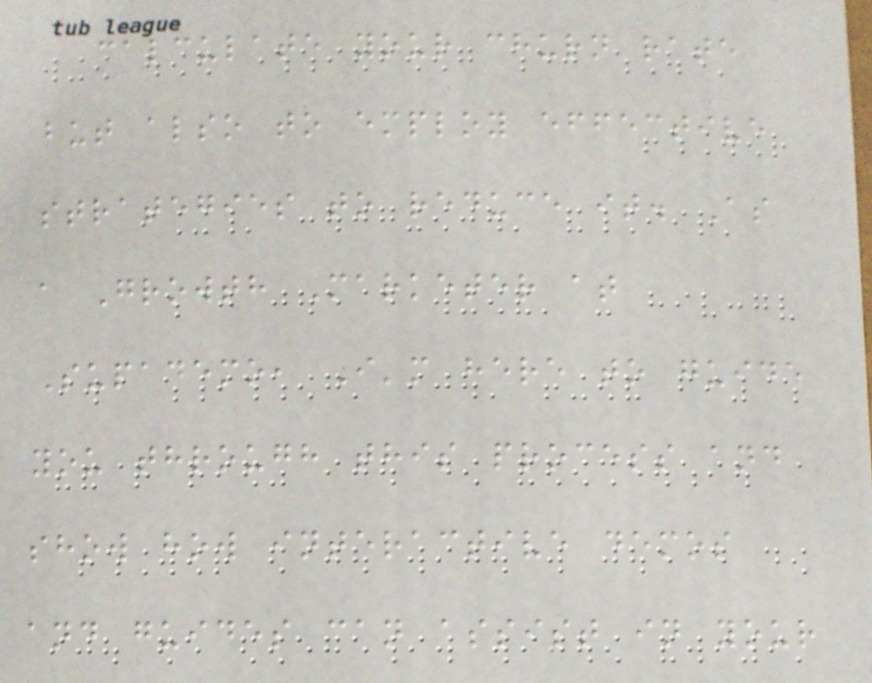calculate your churn rate
but also to employ effective
strategies to reduce it. As
a Growth Marketer at
Supademo, I'm here to guide
you through this process and
show how interactive demos
and guides can assist in your
